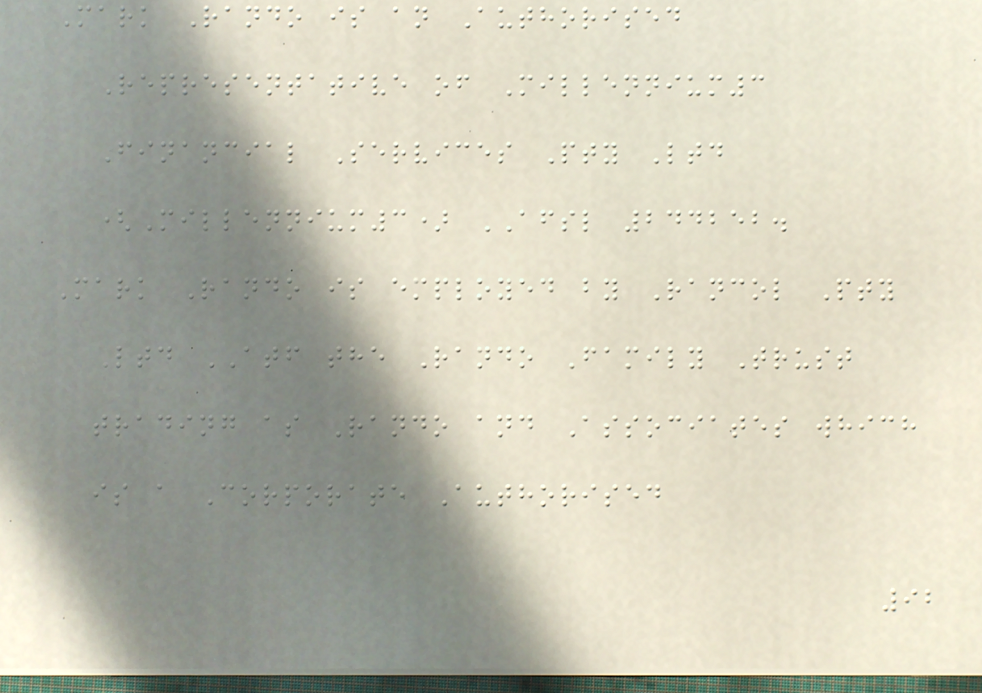Mark Rando is an Authorised
Representative of Millennium3
Financial Services Pty Ltd
(Millennium3) AFSL 244252.
Mark Rando is employed by Rancol Pty
Ltd ATF the Rando Family Trust
trading as Rando and Associates which
is a Corporate Authorised
92
